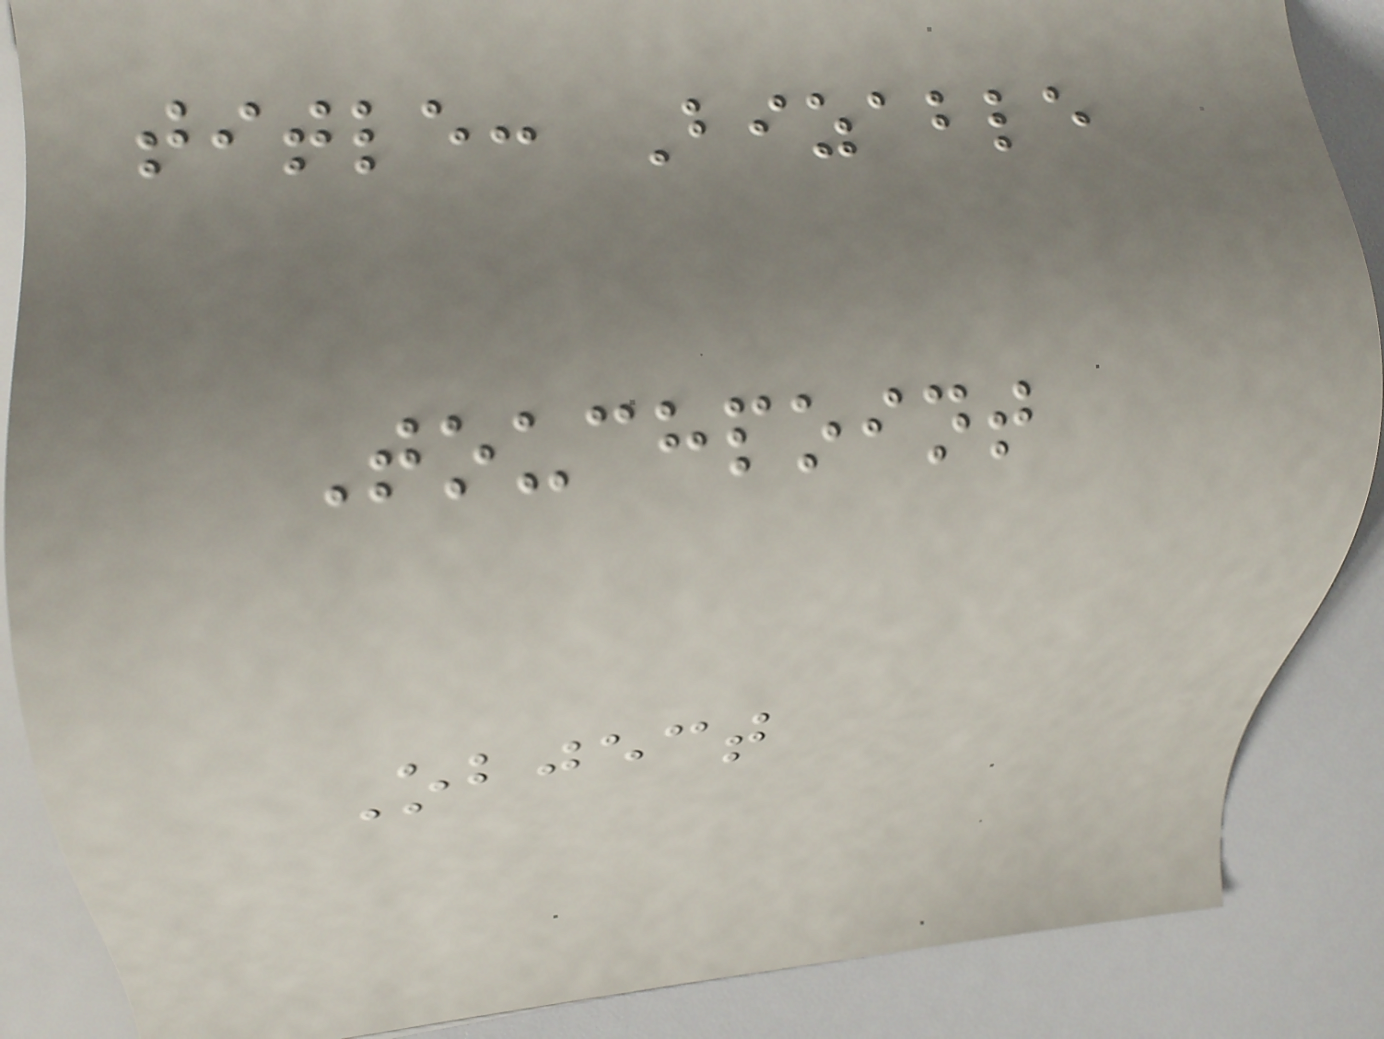title: Bizable
Touchpoint
Object
